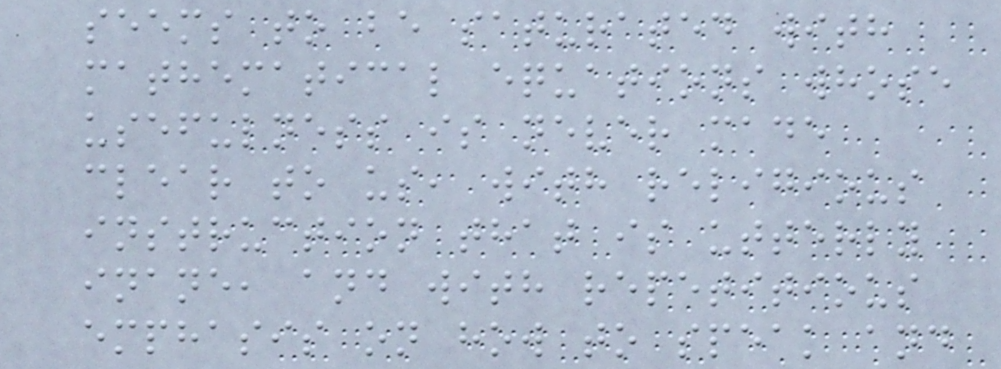seems to be saturated with
mathematical equations whose
usefulness is never made
clear to us, with religious
instruction that is utterly
inane, and with repetitious
emphasis on how to speak and
